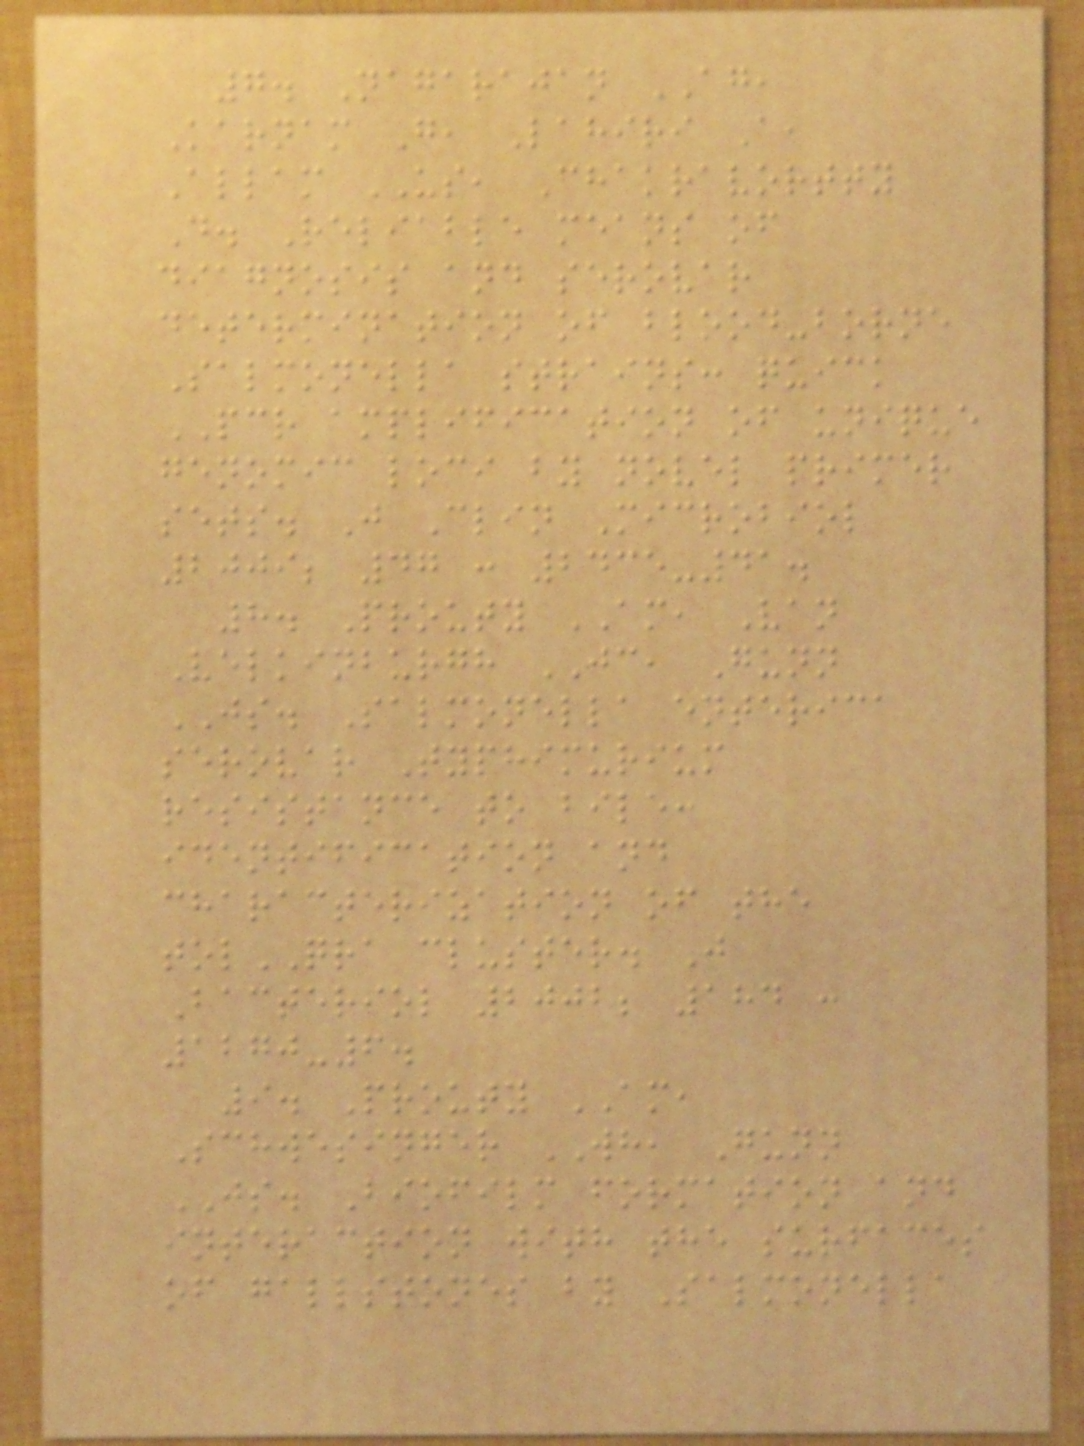7. Nagarajan AG,
Karnam G, Lahiri A,
Allam US, Chakravortty
D. Reliable means of
diagnosis and serovar
determination of blood-borne
Salmonella strains: quick
PCR amplification of unique
genomic loci by novel primer
sets. J Clin Microbiol
2009; 47 : 2435-41.
8. Prouty AM, Van
Velkinburgh JC, Gunn
JS. Salmonella enterica
serovar Typhimurium
resistance to bile:
identification and
characterization of the
tolQRA cluster. J
Bacteriol 2002; 184 :
1270-6.
9. Prouty AM,
Schwesinger WH, Gunn
JS. Biofilm formation and
interaction with the surfaces
of gallstones by Salmonella
